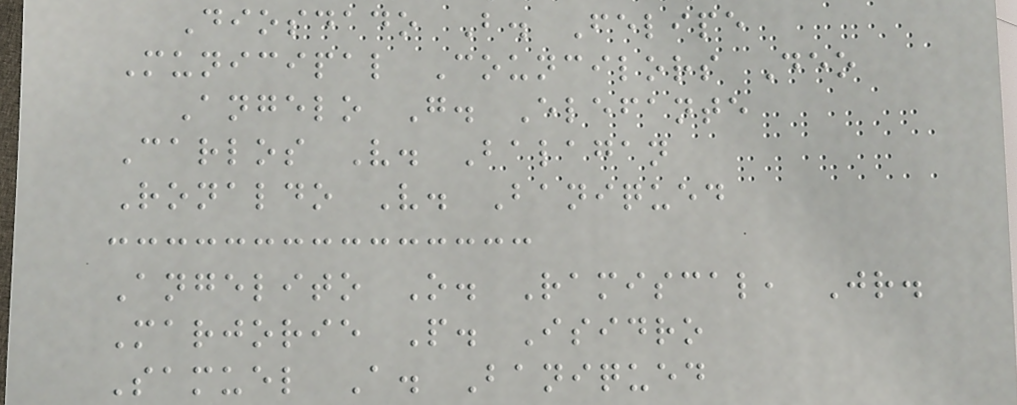Diosdado B. Felipe
Municipal Councilors Deo
Angelo G. Elefante
Carlos V. Balagan
Ronaldo V. Baniqued
Angelito O. Ramiscal, Jr.
Marjorie P. Isidro
Samuel A. Baniqued
